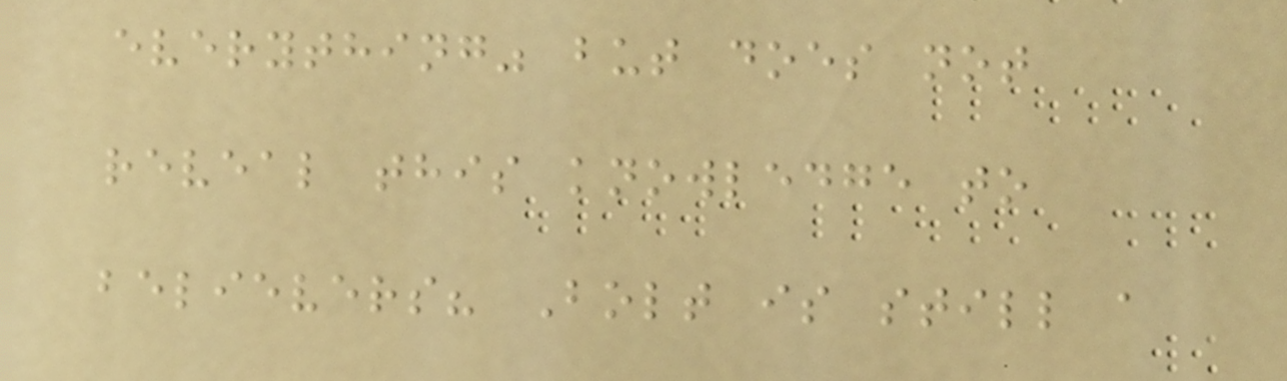everything" but does not
reveal this knowledge to
believers? Bolt is still a
